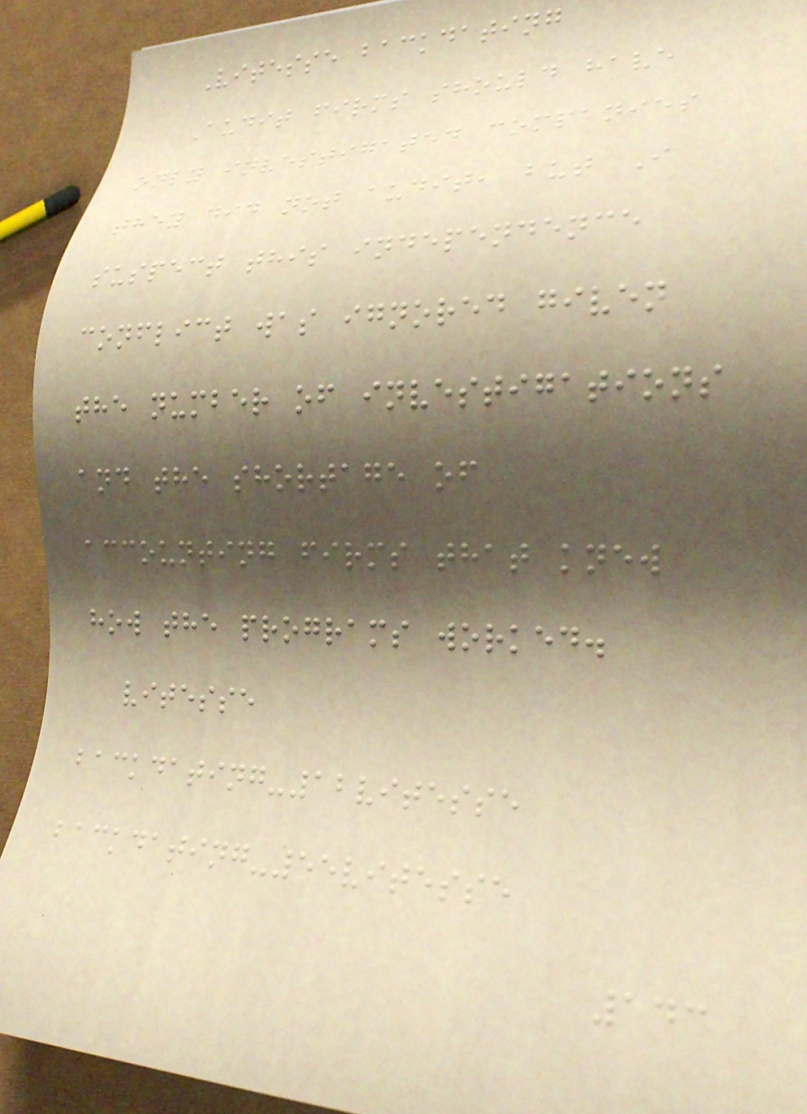Vitesse backdating
Audit firms should have
only investigated companies
they did not audit, but I
suspect this independence
conflict was ignored given
the number of investigations
and the shortage of
accounting firms that knew
how the programs worked.
vitesse
backdating-12vitesse
backdating-55vitesse
143
